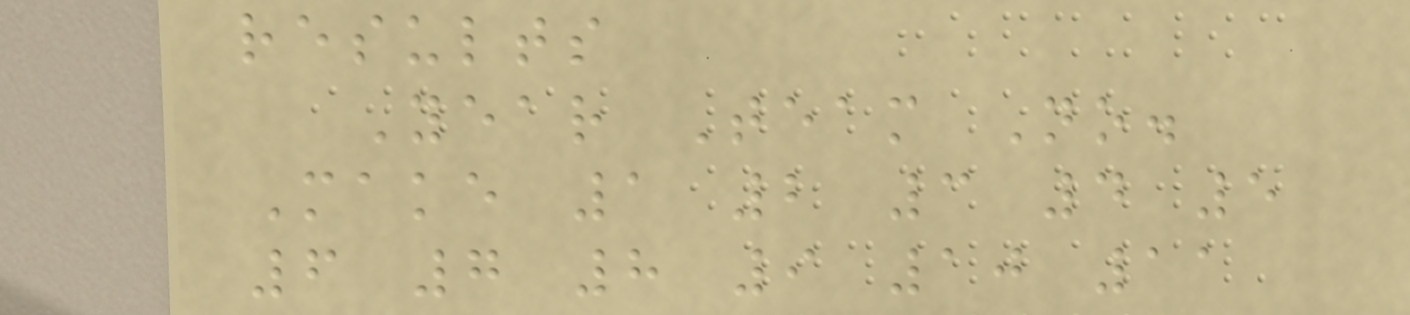results
Year Team No.
Make 1 2 3 4 5
6 7 8 9 10 11
